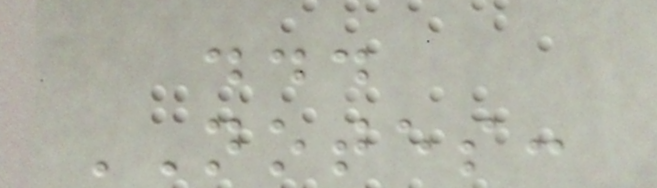...
NOTES:
